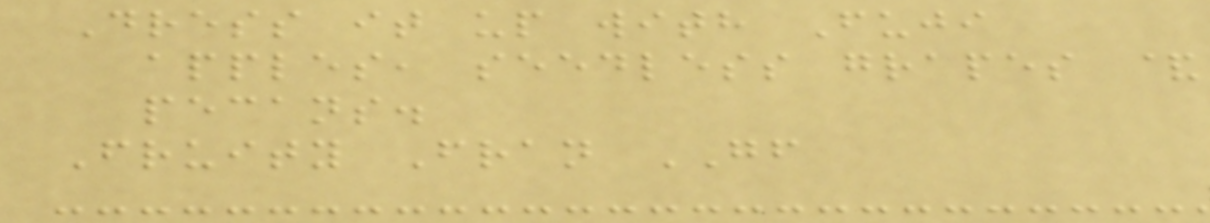Dress it up with Fuji
apples, seedless grapes &
pecans.
Fruity Fran GF
